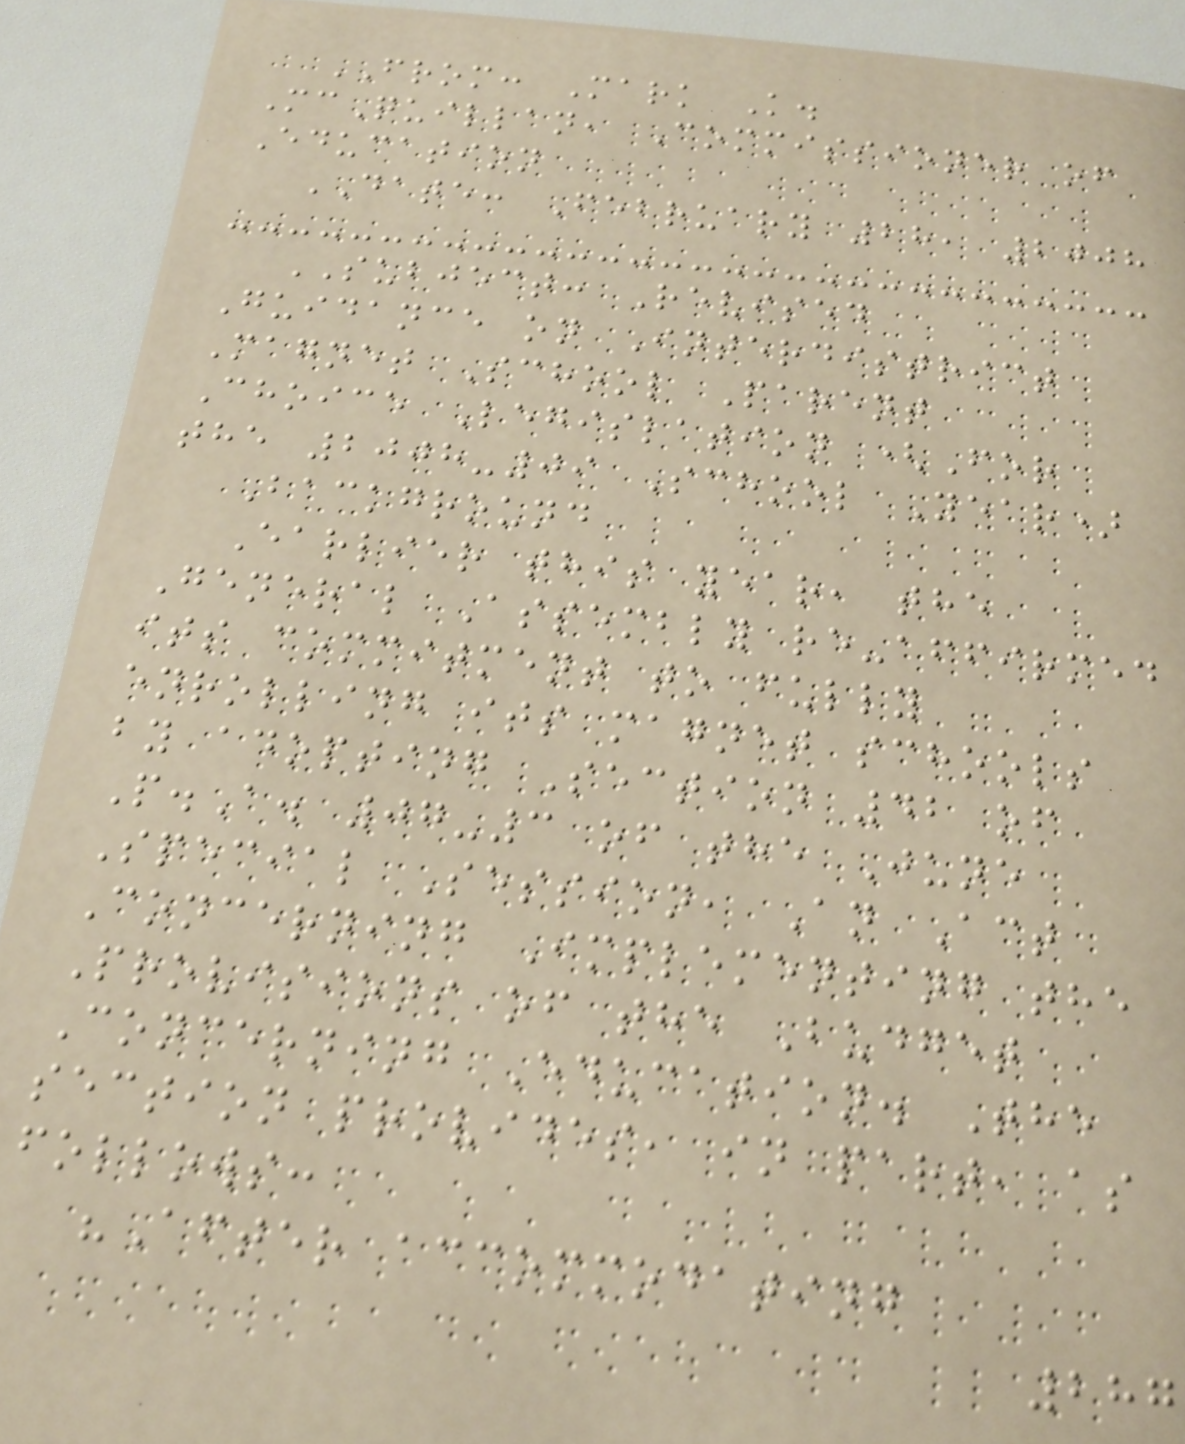FROM: Mark K.
McQuillan, Commissioner of
Education
DATE: February 28, 2008
SUBJECT: Revised
Guidance on Interdistrict
Magnet School Parent
Choice Legislation (For
the 2008-09 School Year)
Background
Earlier this year, the
General Assembly re-affirmed
its commitment to fully
enrolling its magnet schools
by adopting Section 42 of
P.A. 07-3 of the June
Special Session, An Act
Concerning Implementing the
Provisions of the Budget
Concerning Education. The
section provides, in part, as
follows:
"After accommodating
287
